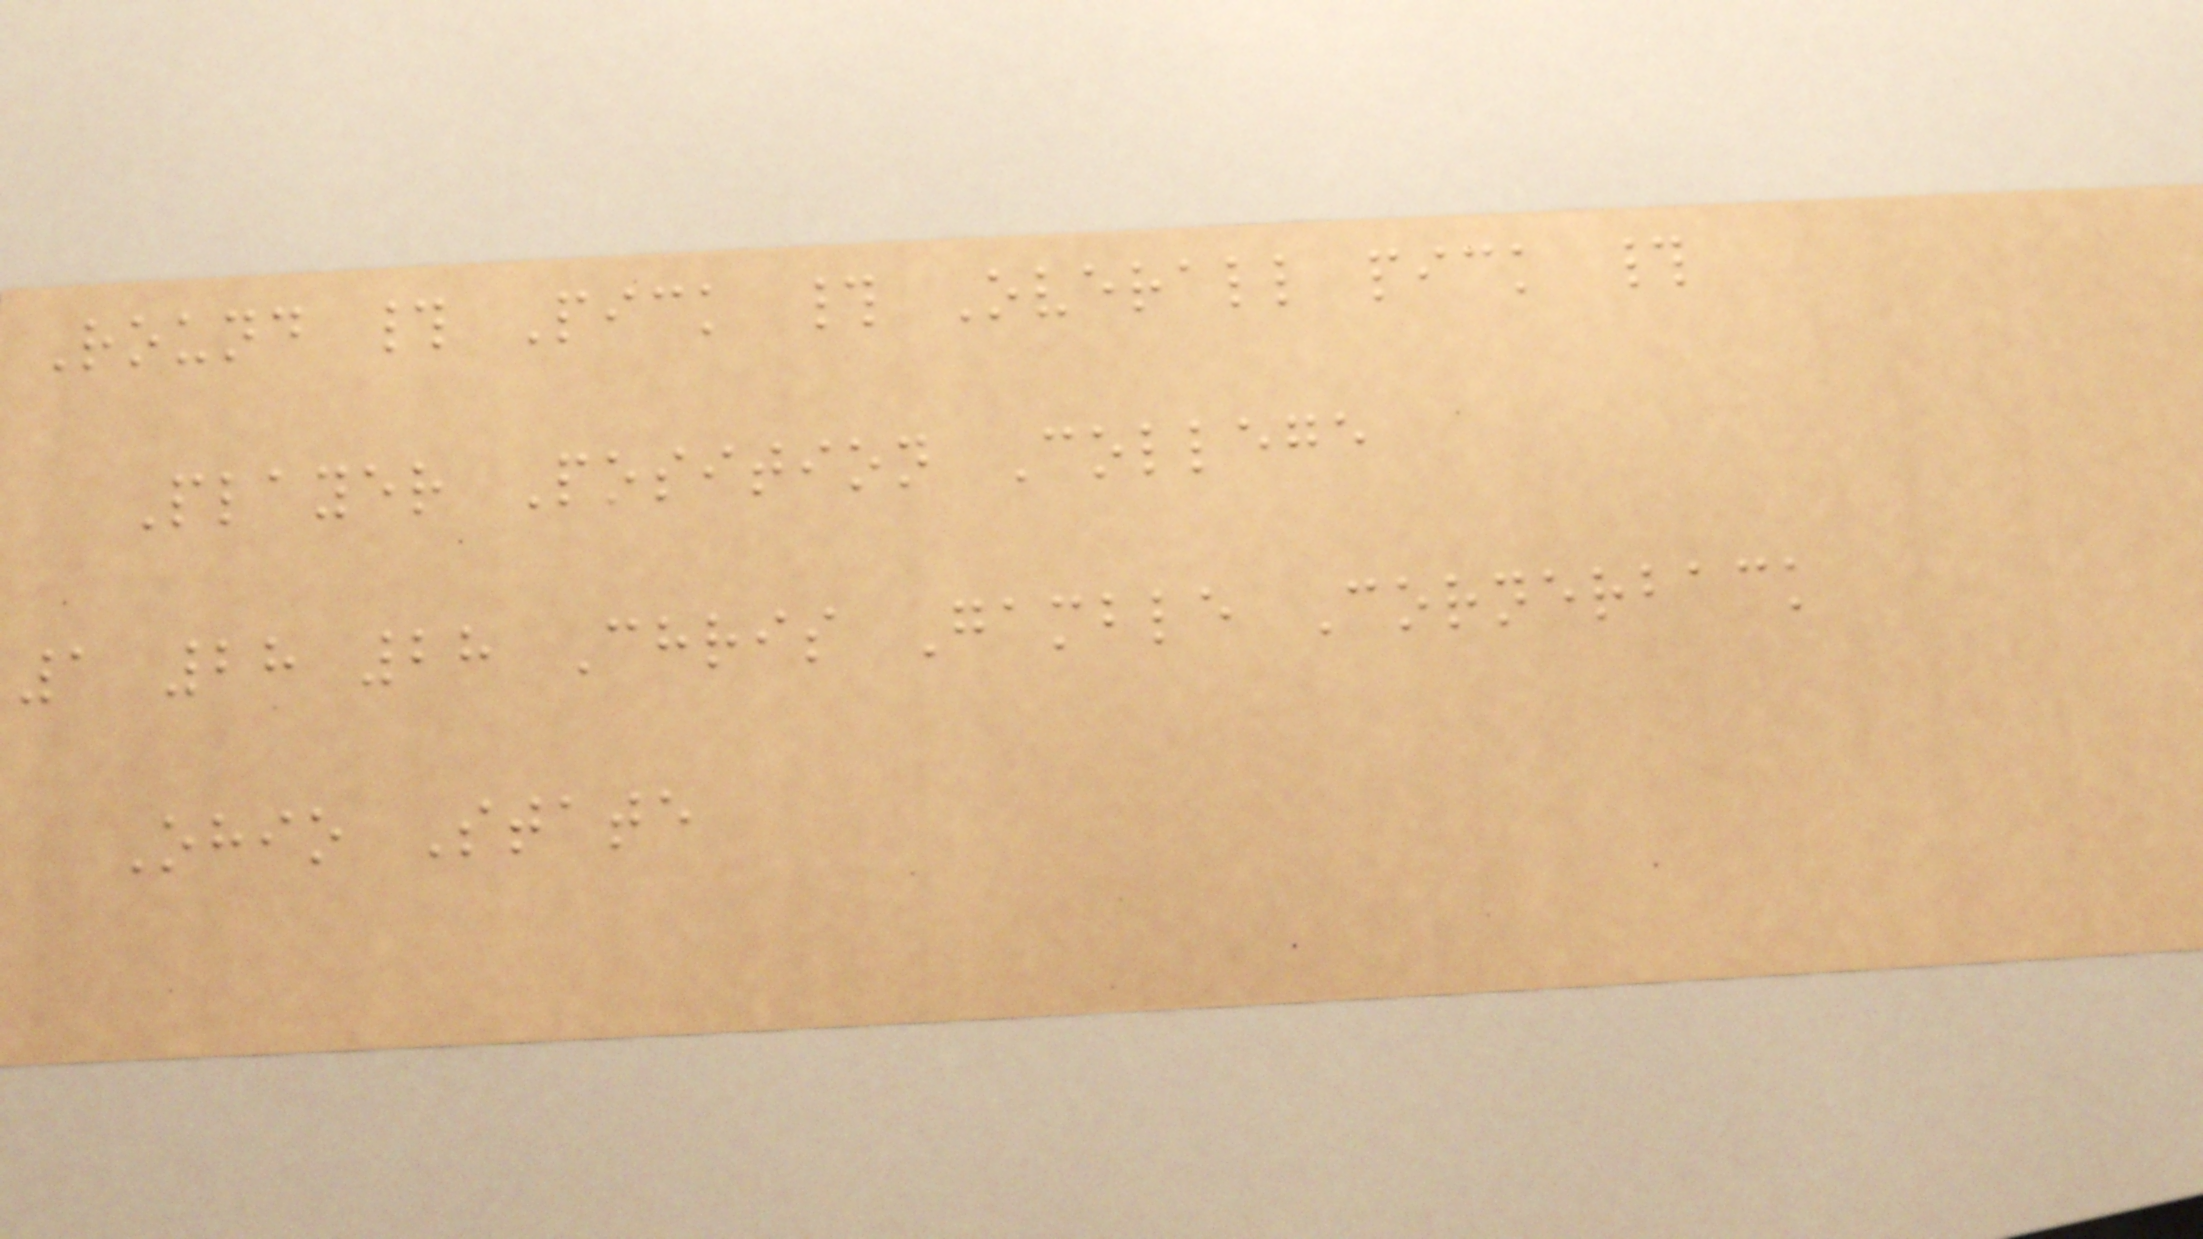Round # Pick # Overall pick #
Player Position College
1 28 28 Chris Gamble Cornerback
Ohio State
